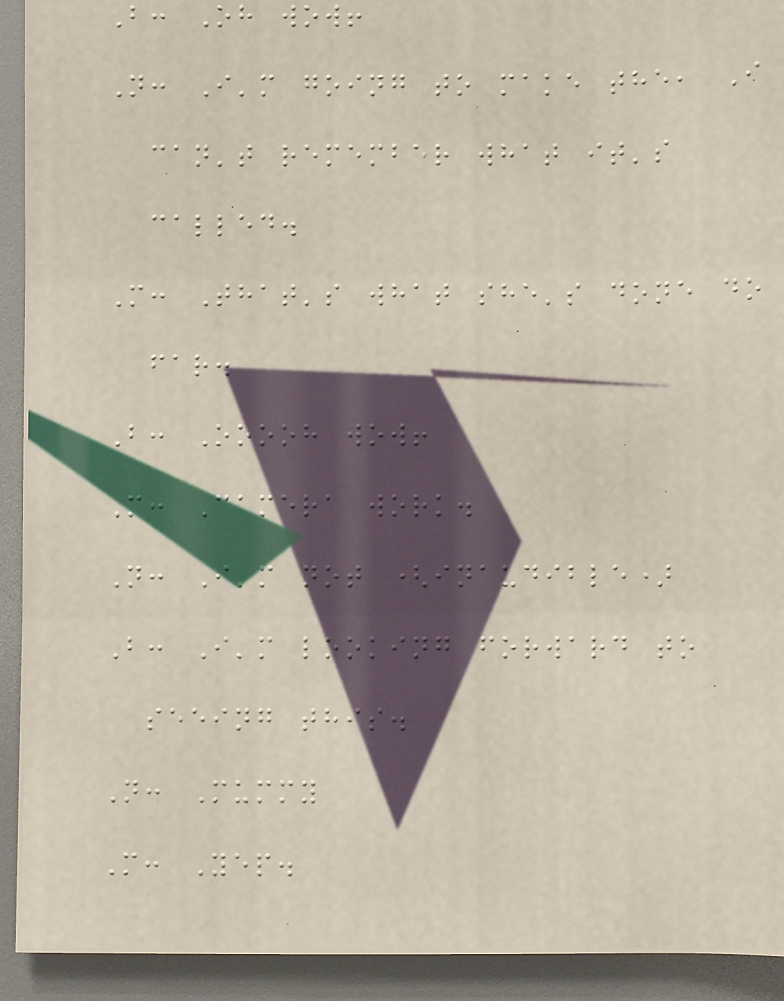B: Oh wow!
N: I'm going to make the, I
can't remember what it's
called.
M: That's what she's done do
far.
B: Ooooh wow!
M: Camera work.
N: I'm not (inaudible)
B: I'm looking forward to
seeing this.
N: Mummy
M: Yep.
